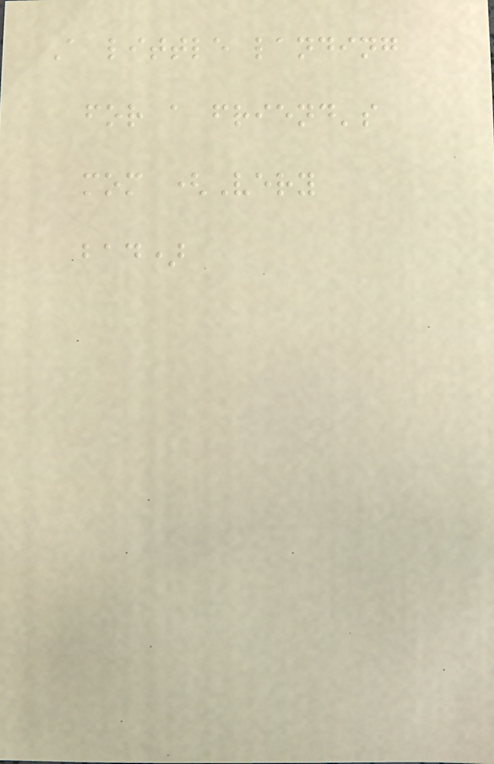A little landing
for a friend's
mom (Very
bad)
